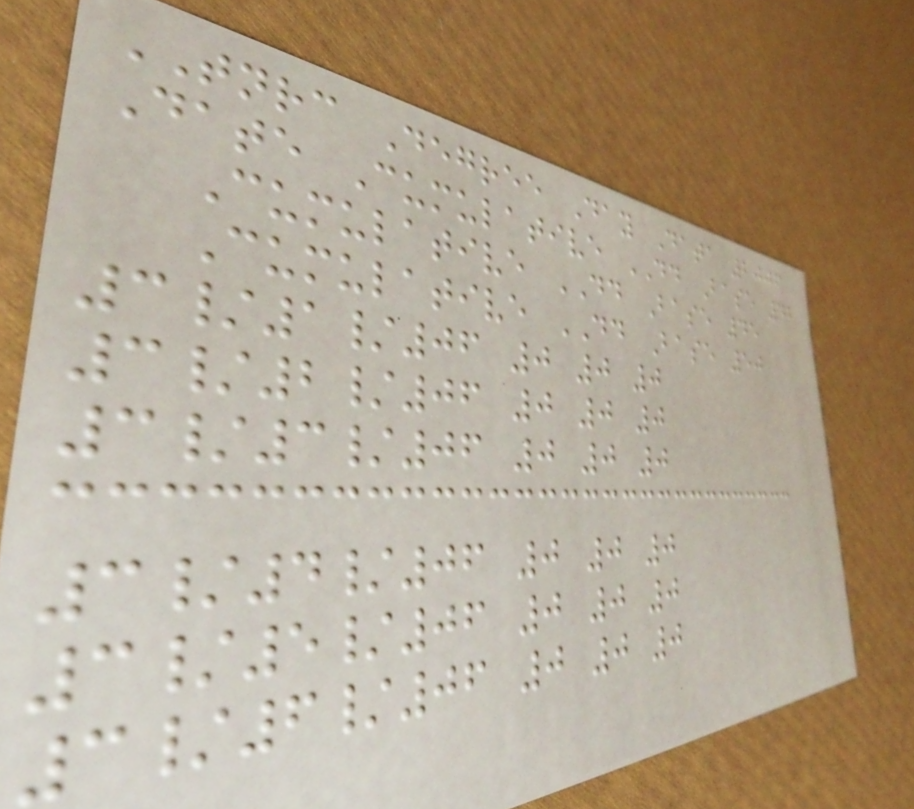TNRC Degree Day Data 2006
Date Cumulative DD Base 42
Cumulative DD Base 45
Cumulative DD Base 50
3/1/06 0 0 0
3/2/06 0 0 0
3/3/06 0 0 0
3/4/06 0 0 0
3/5/06 0 0 0
3/6/06 0 0 0
